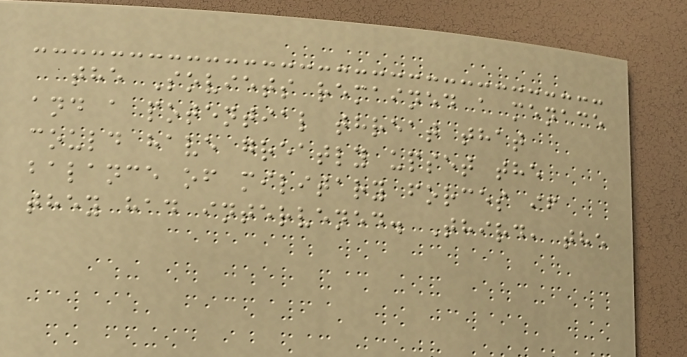the Soviets remained a menace
and a potential threat that
could have greatly upset the
balance of military forces if
they had intervened. Third, the
